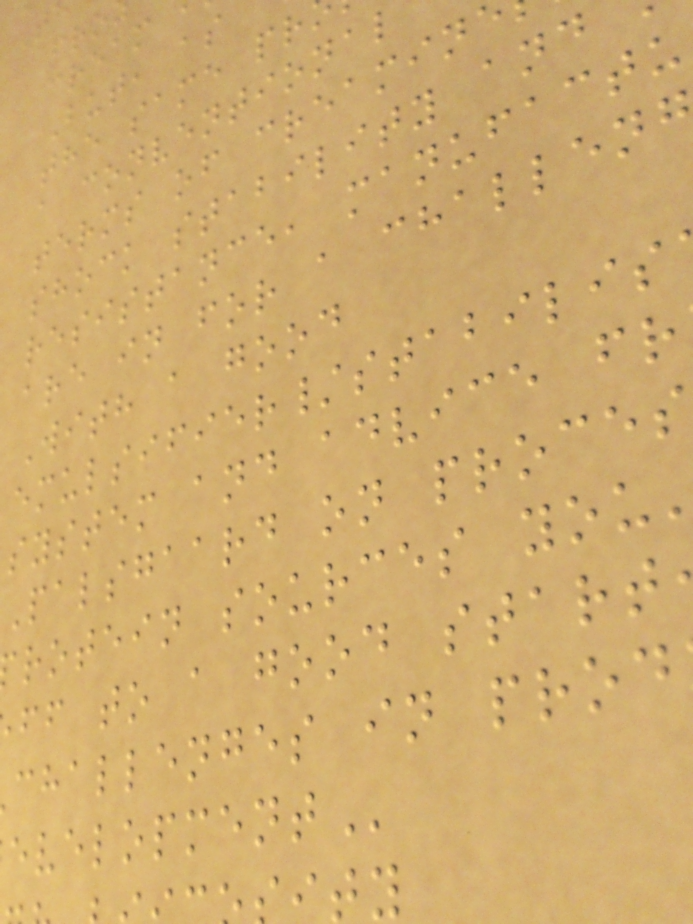But, as
the same pr
a conventional
terms of creamin
shock stability and
resistance, manufactu
are in for a challen
With a good
emulsifier/stabilis
system and advice fr
Palsgaard on proces
rotein sources you
ff to a good start
challenges in
